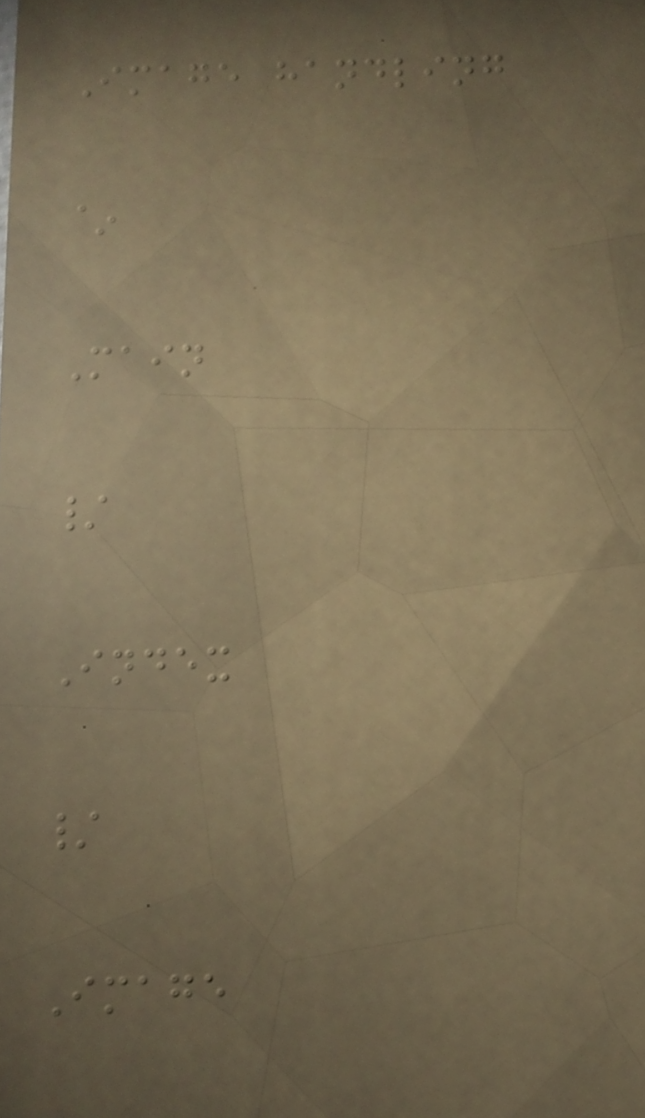Image handling
~
Main
/
Index
/
Image
